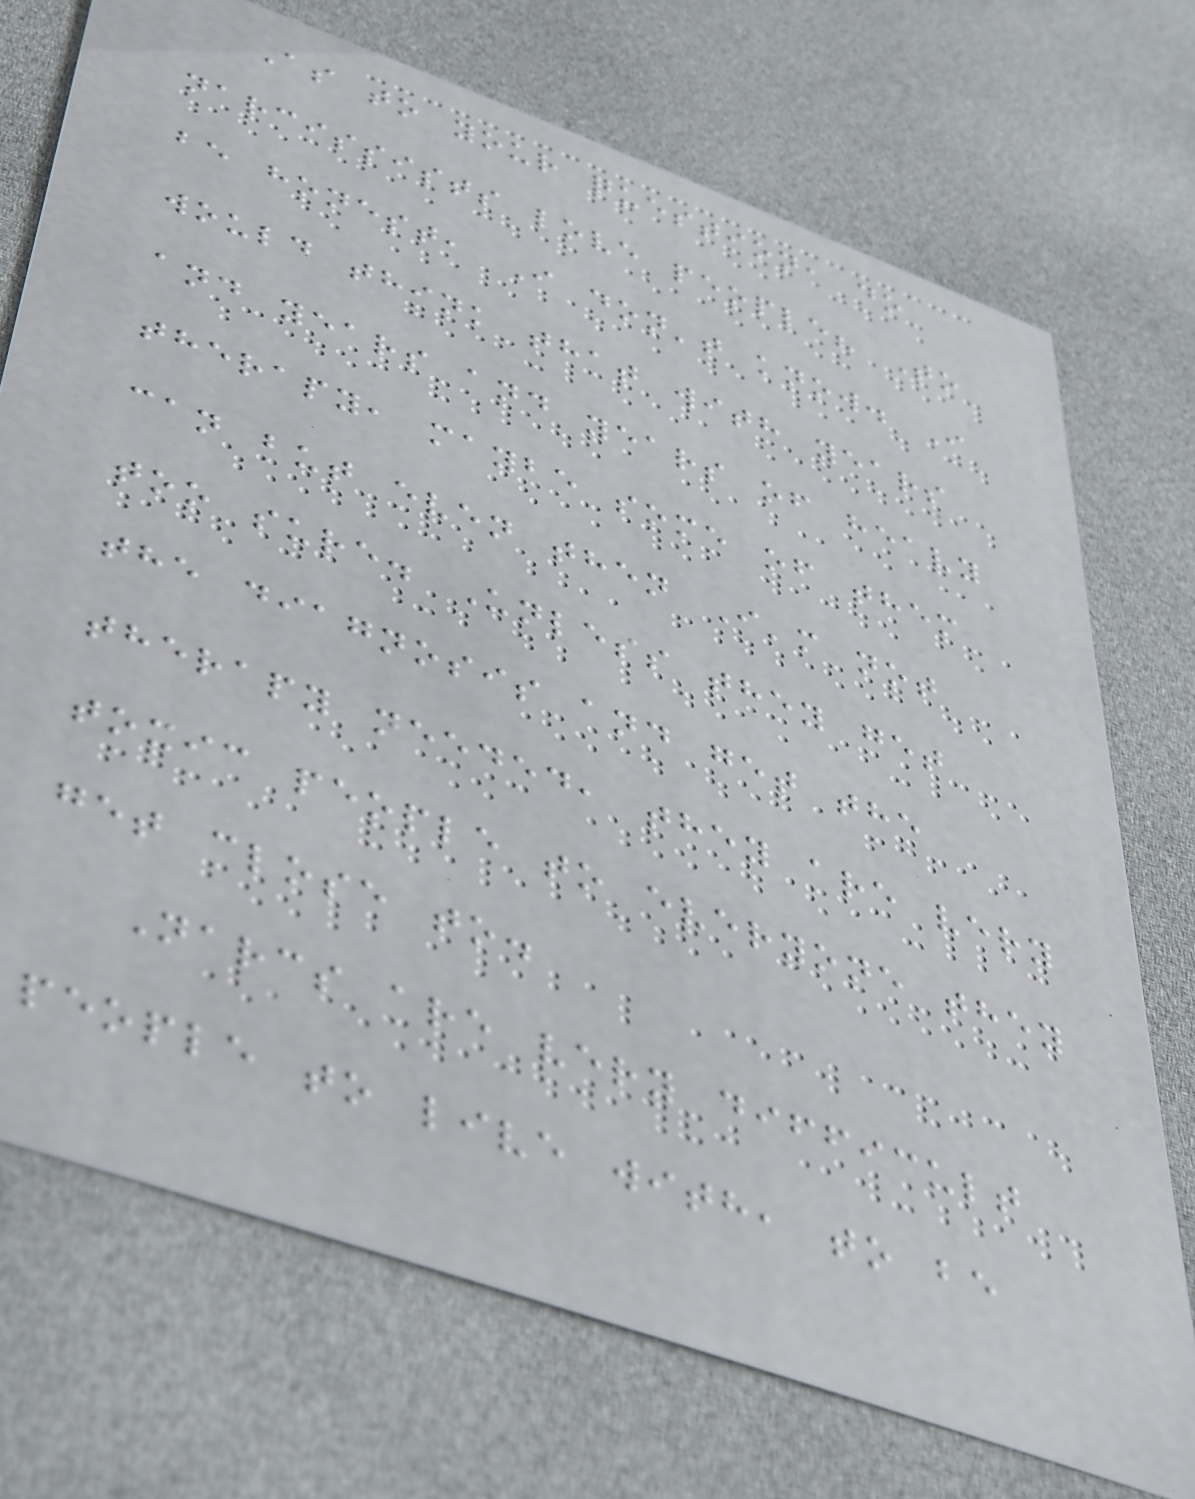As to your question, do
narcissists love people? To
be honest, I don't know. I
would think that with years
and years and years of heavy
therapy, maybe some of them
can but even then I'm not
too sure. Unless they get
the diagnosis and get the
therapy needed, they are very
toxic people to everyone they
get close to.
Narcs are very difficult
people to live with, to be
